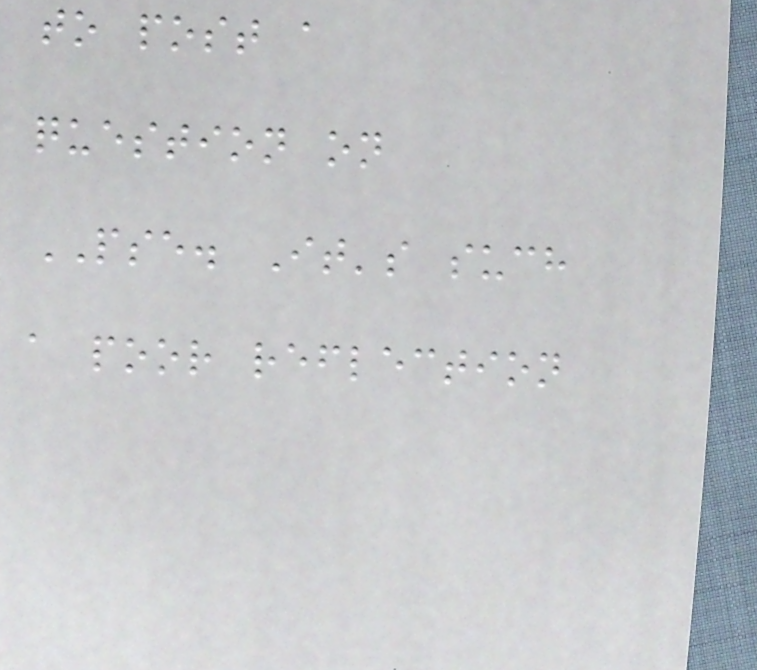to post a
question on
PSE. It's such
a poor reflection
